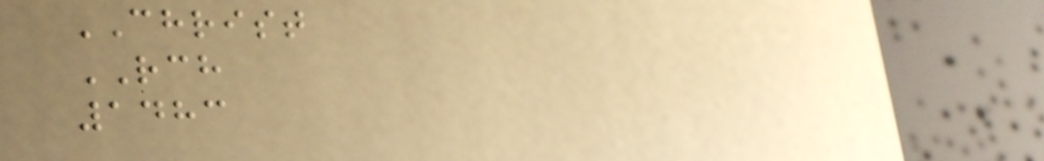CHRIST
RCH
1483
